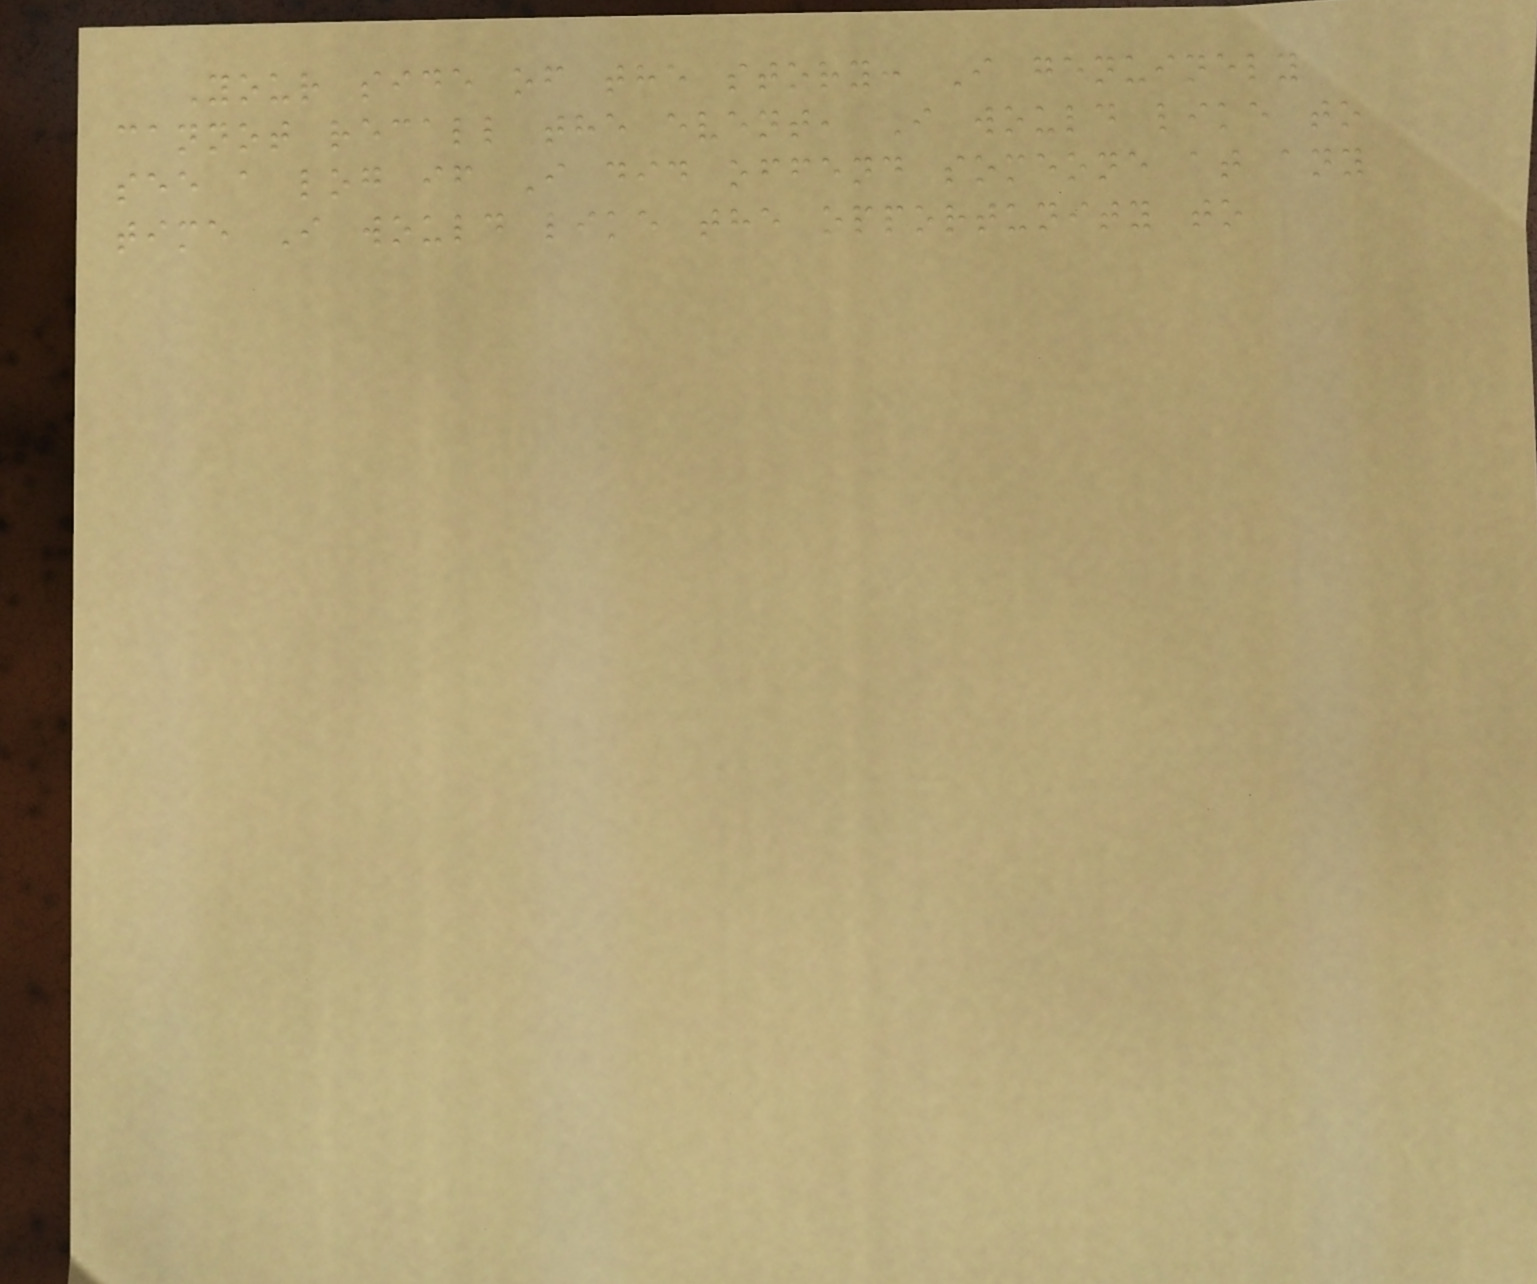Your side of the story: I genuinely
cannot recall the event, I would like to
see a log if I did offend someone at any
time I would like the opportunity to
